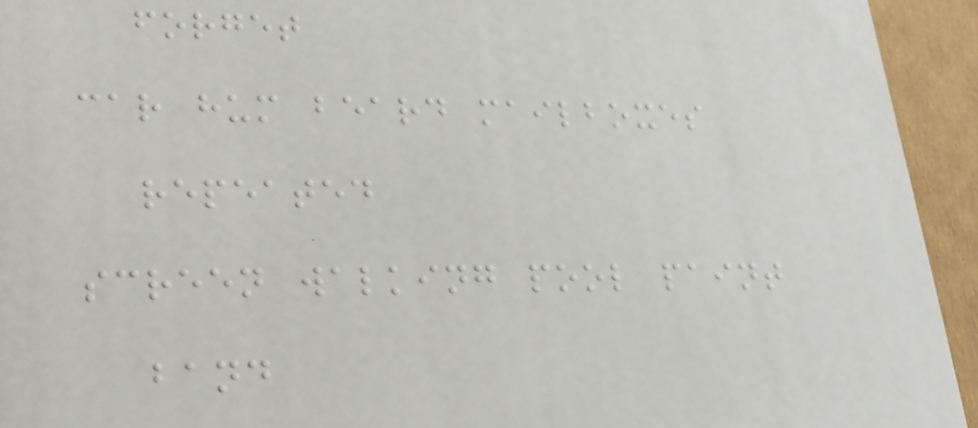forget
car hum beard mailboxes
repeated
screen walking pool paint
band
